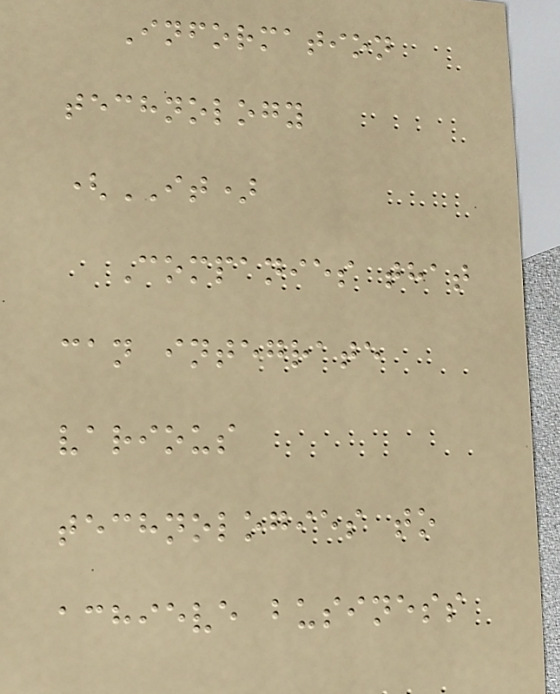Information
technology
(IT)
Companies that
can integrate
various
technologies to
achieve business
